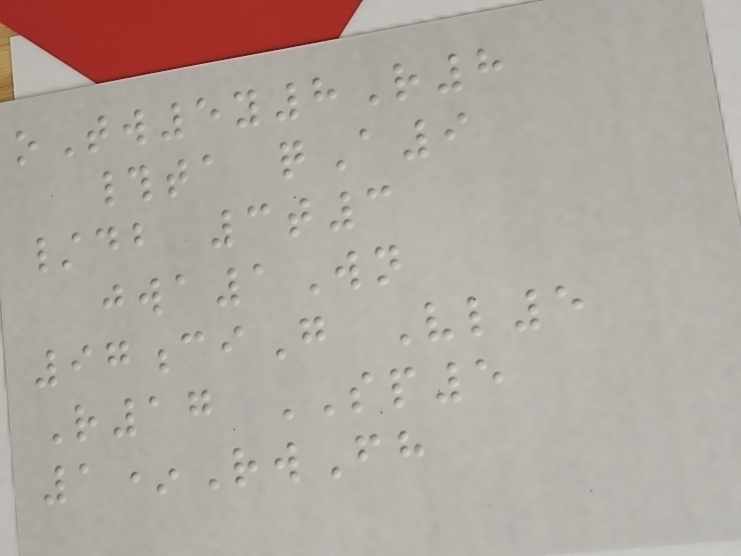oTw5y8R8
#ta qA9
/db 3t3
jwa1Wn
97ciG Vl5
R17 SP5
1*RwFh
